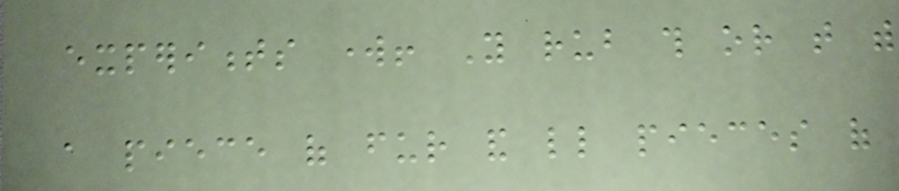experiments work! You rub this or that with
a piece of fur and little pieces of
